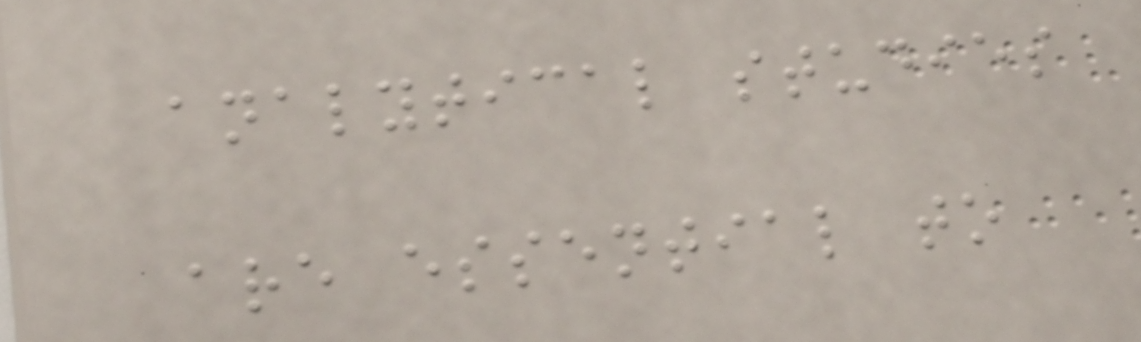analytical studies
are essential to
